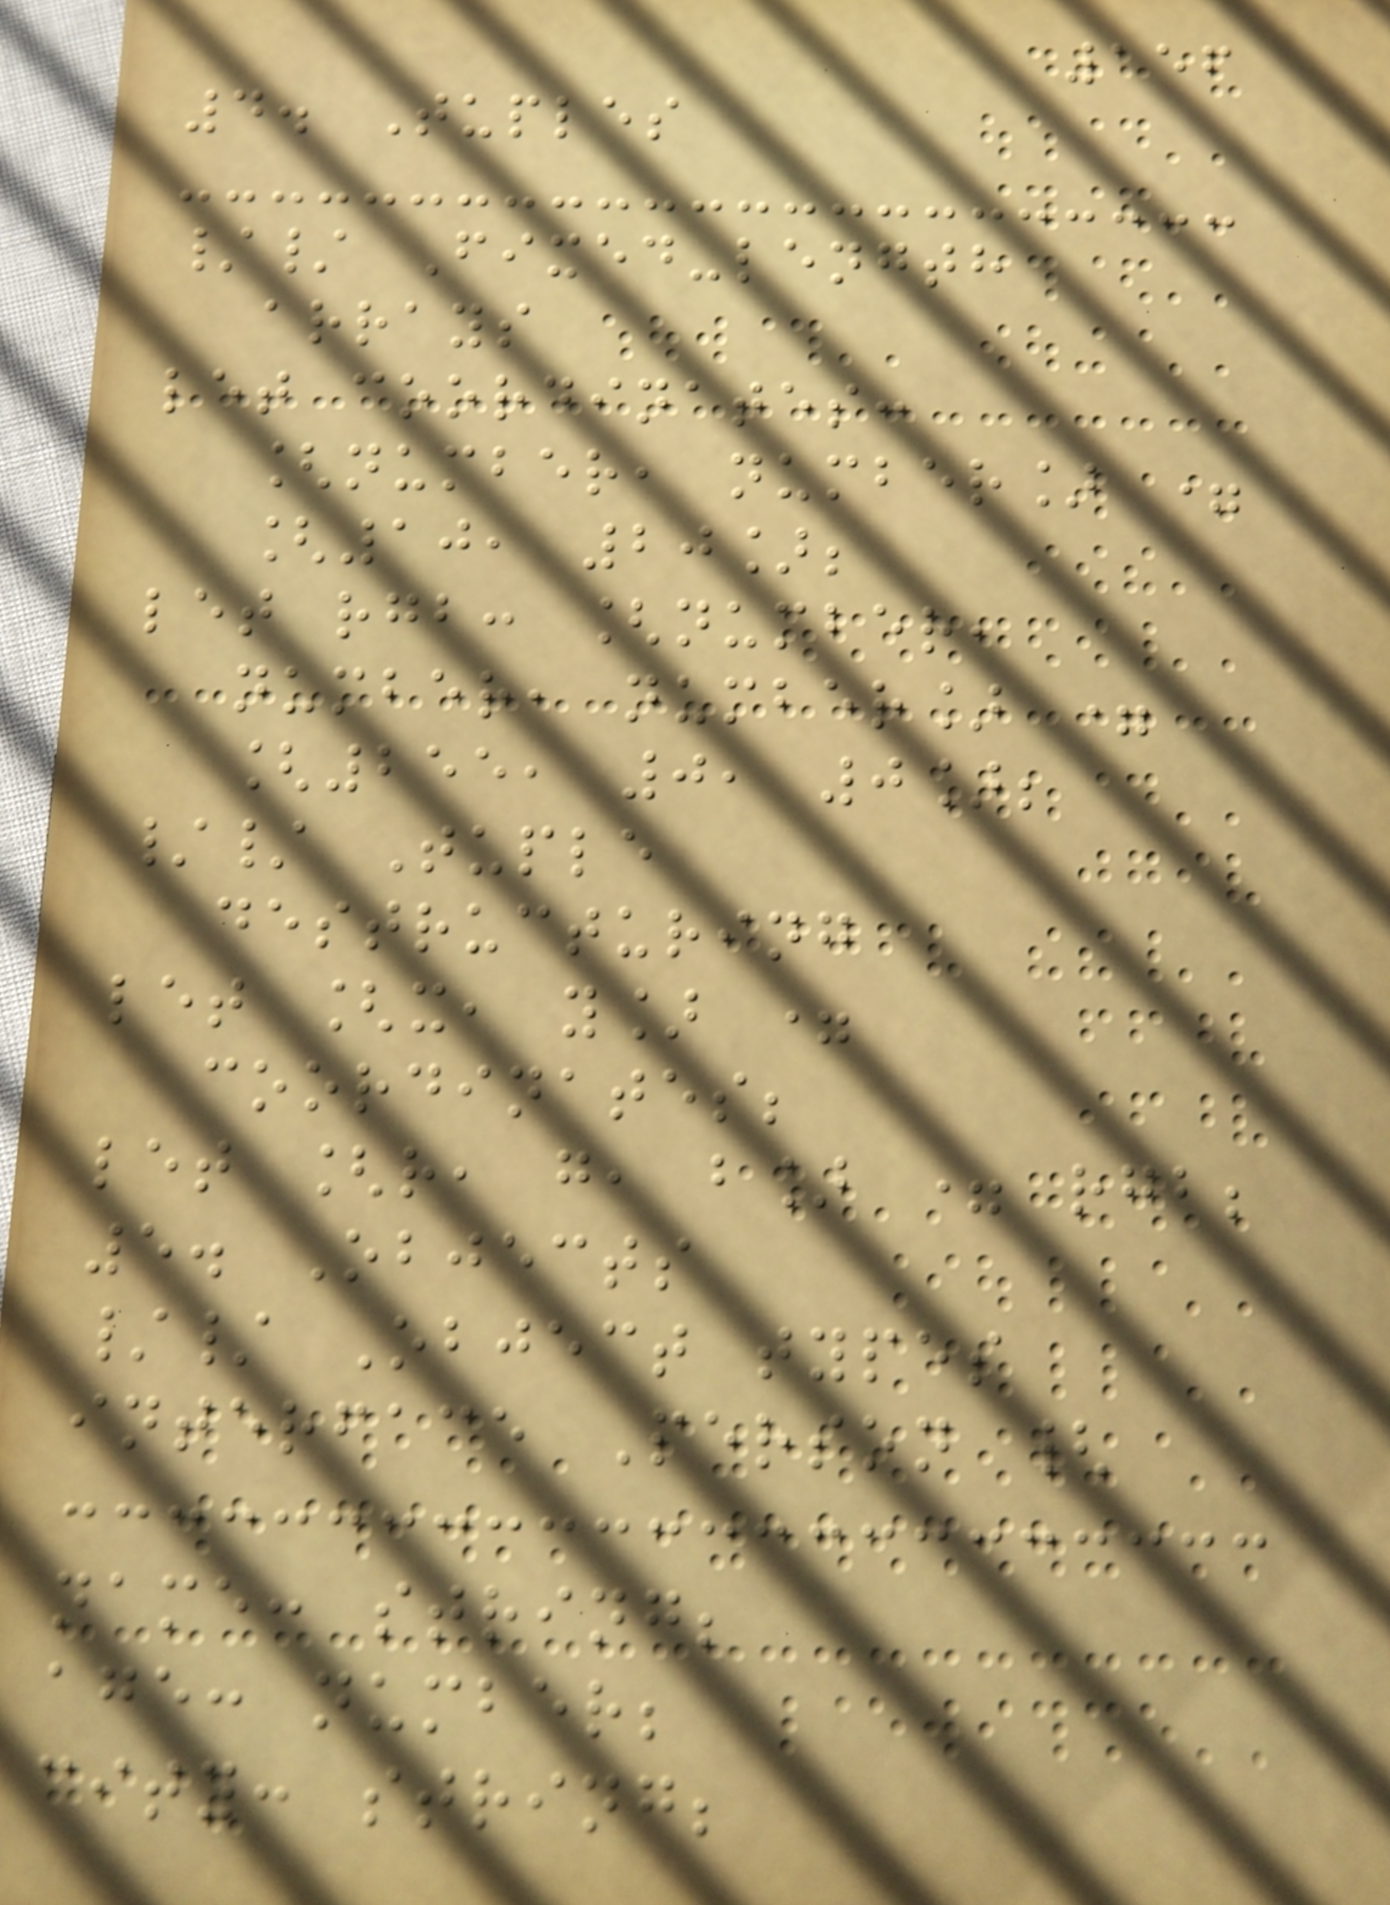156
4. Tuples
// Fixed-length
arrays
let coordinates:
[number, number] =
[10, 20];
let rgb: [number,
number, number] =
[255, 0, 0];
// Tuple
destructuring
let [x, y] =
coordinates;
let [r, g, b] = rgb;
5. Objects
// Object types
interface Person {
name: string;
age: number;
city: string;
